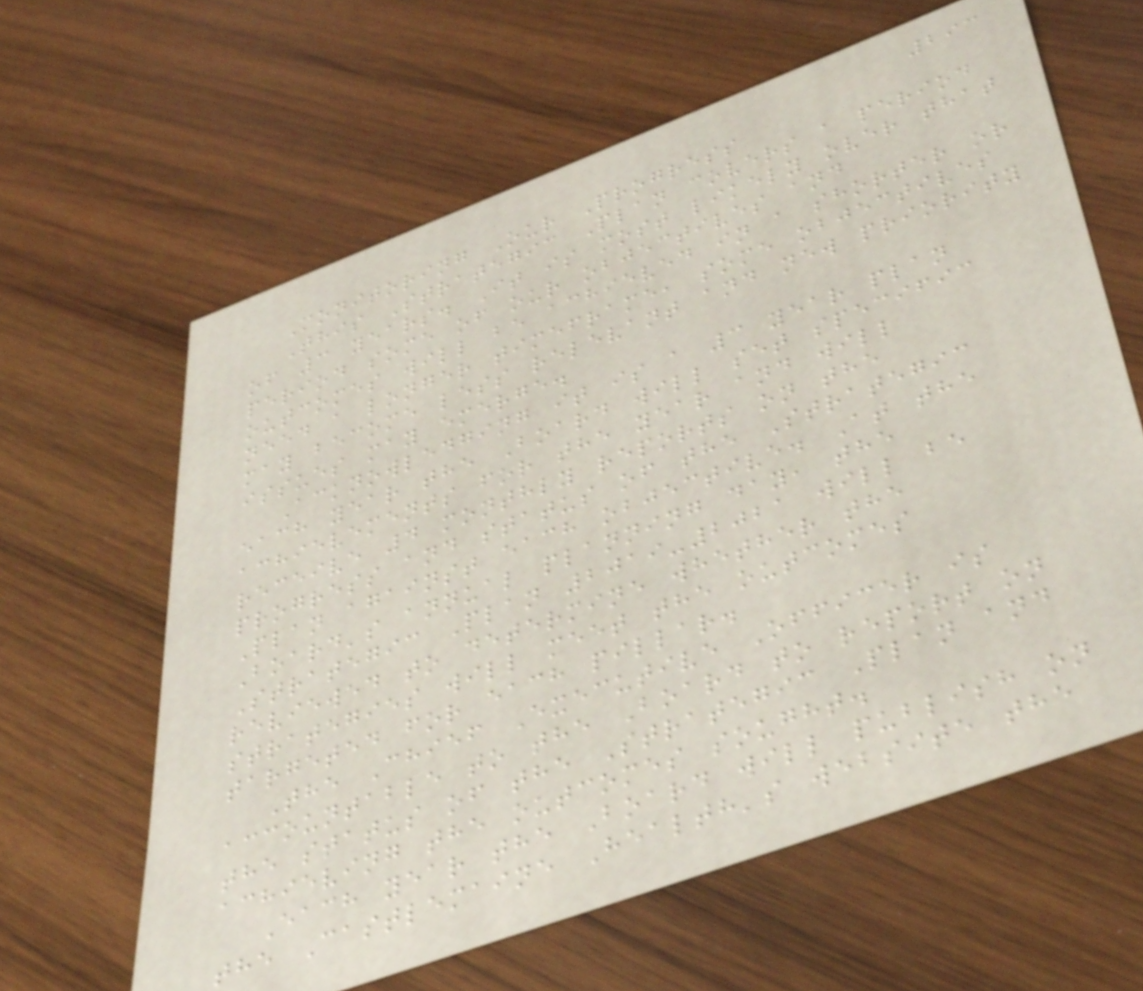293
Monitoring Our Progress
This Strategic Plan covers a period
of 3 years. It is most likely over that
period some of our objectives and
outcomes will be achieved in a shorter or
need a longer timeframe, some objectives
may become less relevant and new priority
issues may emerge.
Acknowledging it is a 3 year plan
each year the Board will set specific
achievements for the year and will
receive 4 monthly reports on the
progress and status of the Strategic
Plan against each objective. At the
Board's annual planning day, the
Strategic Plan 2019-2021 will be
reviewed to determine whether the
strategies will meet the outcomes
targeted for each pillar.
The Chief Executive Officer is
accountable to the Board to report on
the status of the Strategic Plan and
achieving the outcomes sought.
Each year the Board will publish on
the Castlemaine Health's website the
